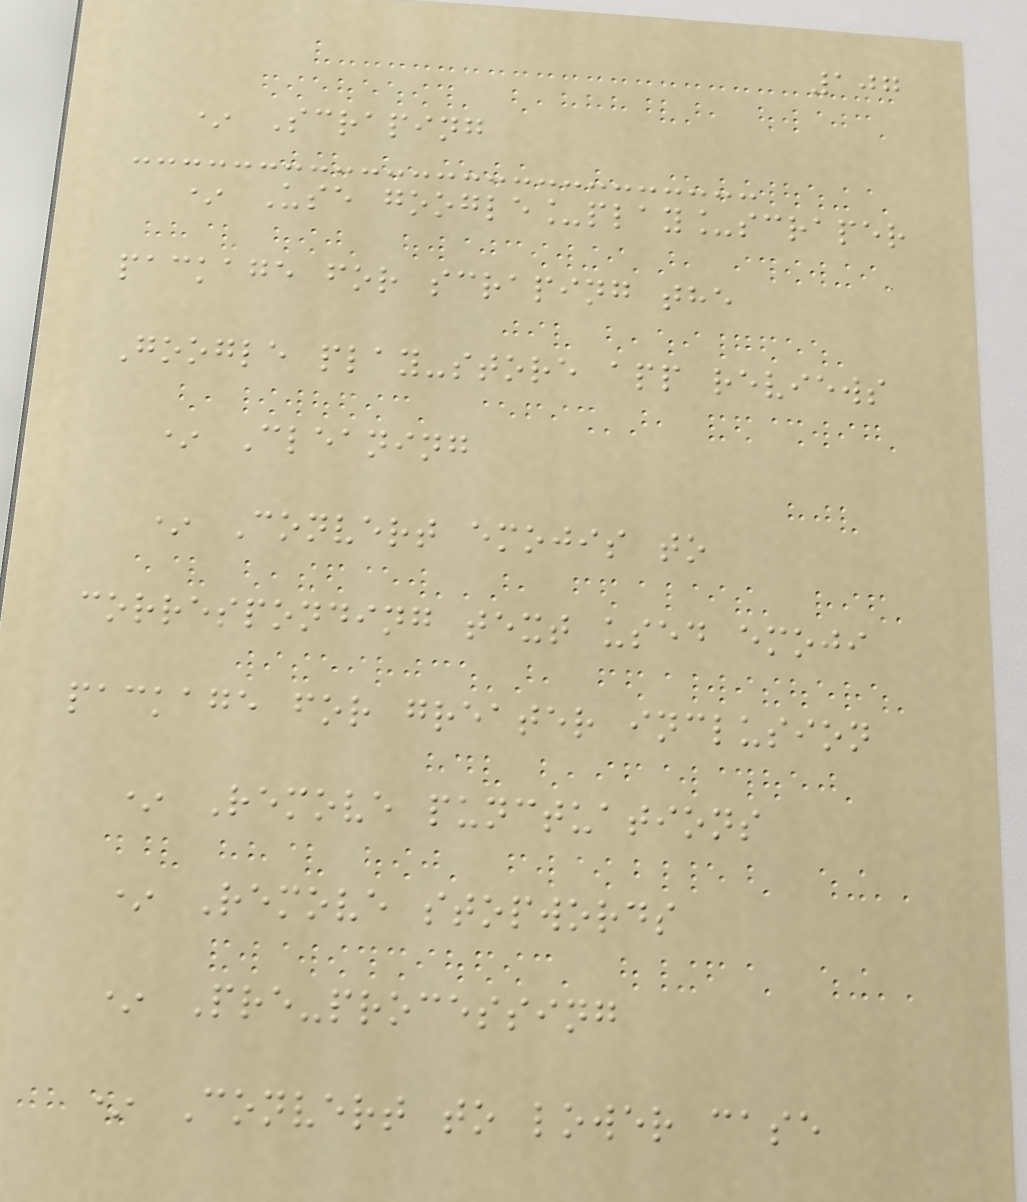107
* Scraping
* Use google_play_scraper
package for scraping the
Google play-store app reviews
* Cleaning
* Convert emojis to
corresponding text used emoji
package for greater inclusion
* Remove punctuations
* Remove stopwords
* Pre-processing
* Convert to lower case
